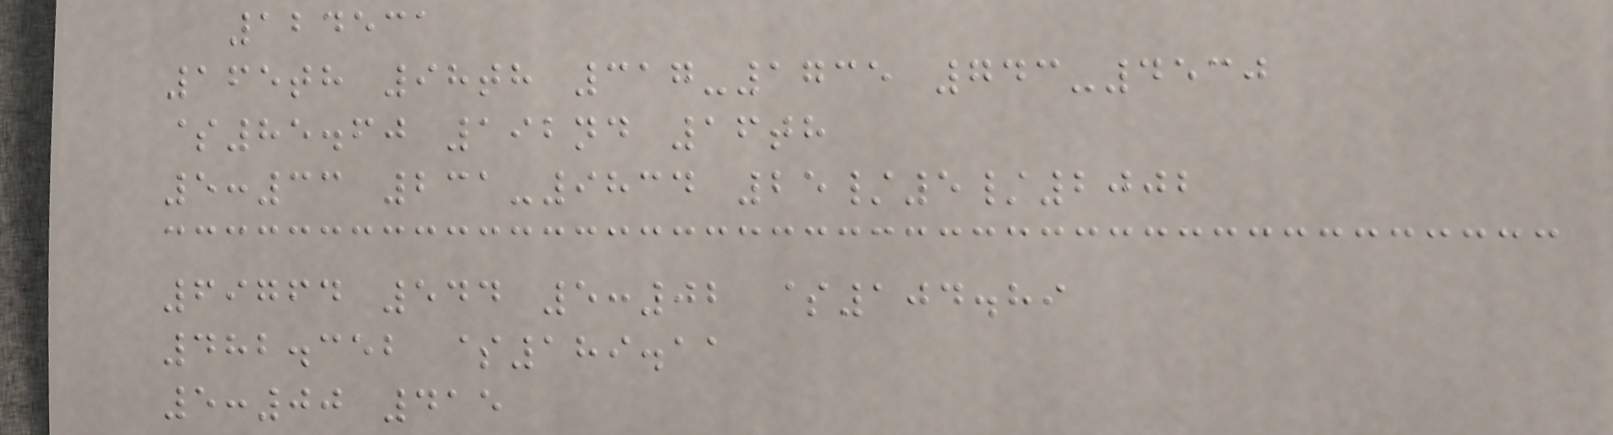124531
165th 98th 317-1735 743-4530
$85.60 192nd 16th
5:33 231-9834 25/5/2002
69764 544 5:02 $104.89
482.352 $189.11
5:00 415
